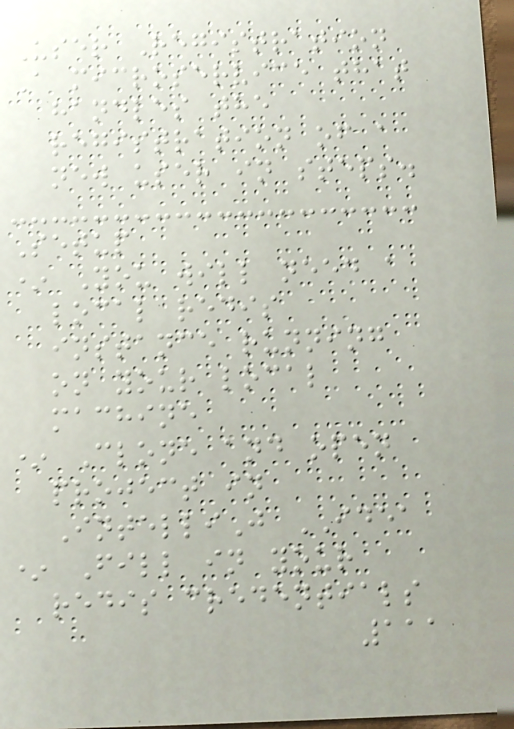User Registration
A microservice that
handles the
registration of a
new user in steps.
Setup
* You will need a
local redis
instance running
on your local
machine
* Clone and open
project in
IntelliJ IDEA
* Fill in your
redis credentials
111
